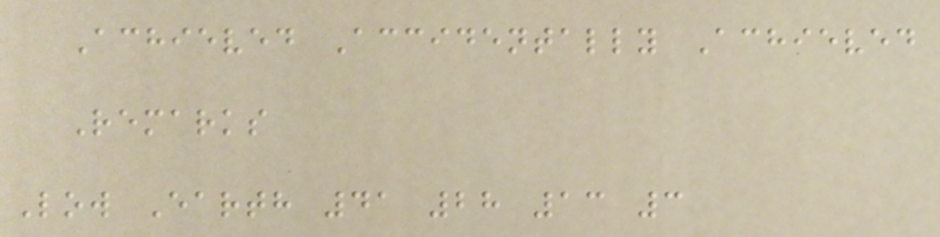Achieved Accidentally Achieved
Remarks
Low Earth 41 28 13 3
